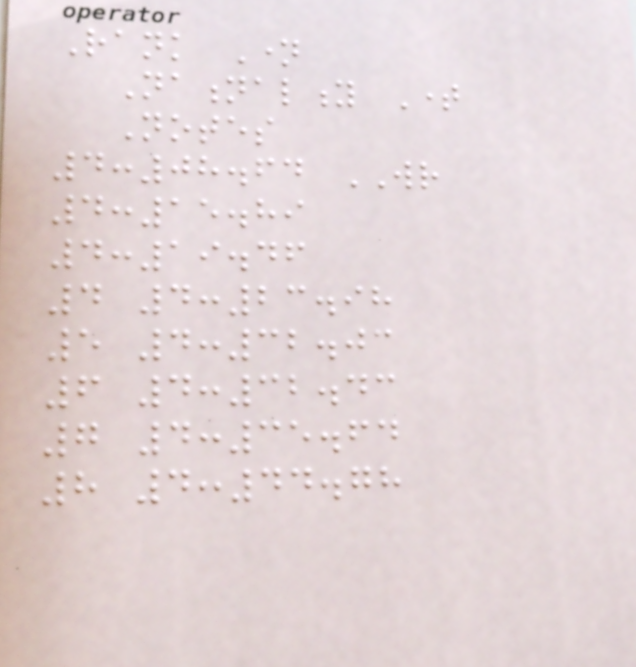Rank Name
Nationality Time
Notes
4:08.64 WR
4:15.89
4:19.46
4 4:23.98
5 4:32.03
6 4:32.43
7 4:35.64
8 4:44.78
